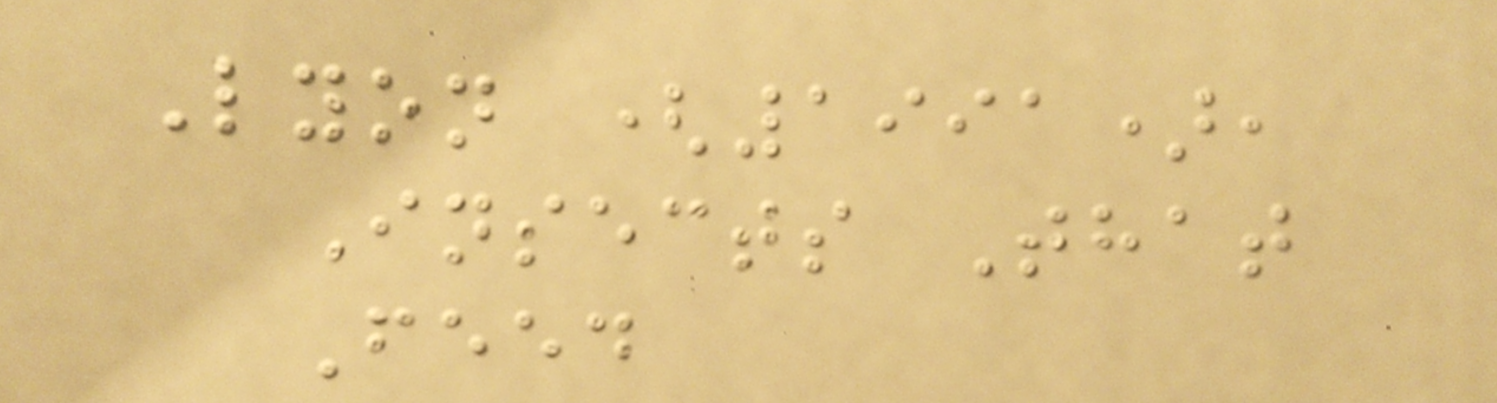Lyon (1991),
Insects That
Feed
